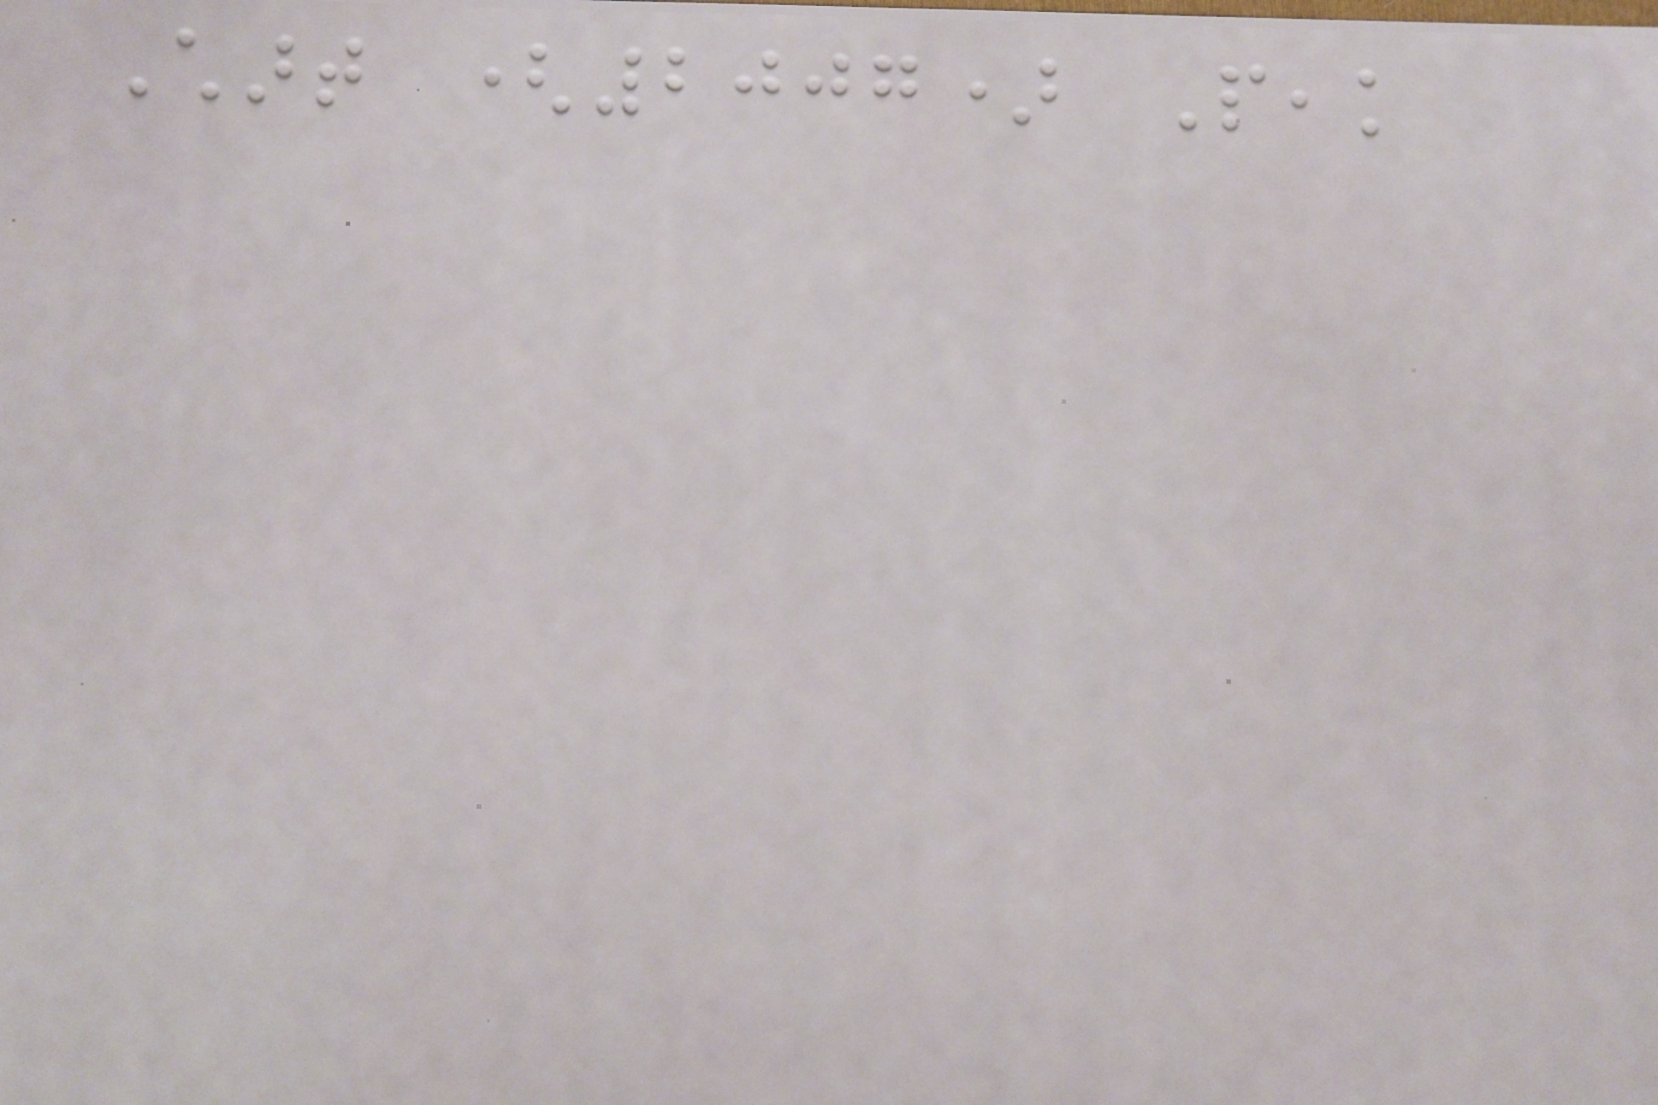Chart (2007) Peak
